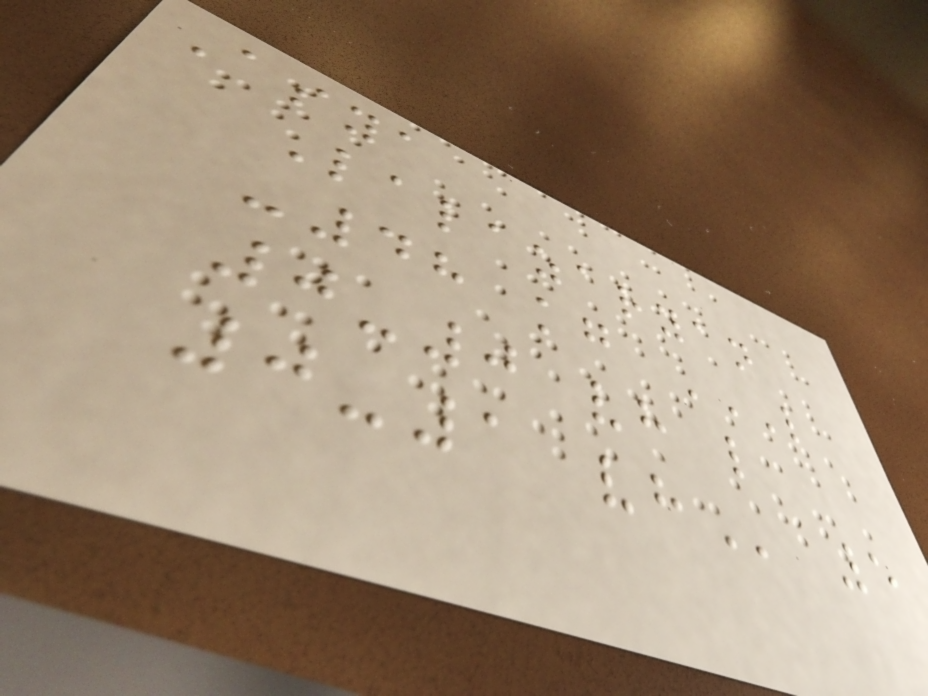Asya
Lalazaryan
-48 kg L
0-0 VH L
0-1 VH 5
